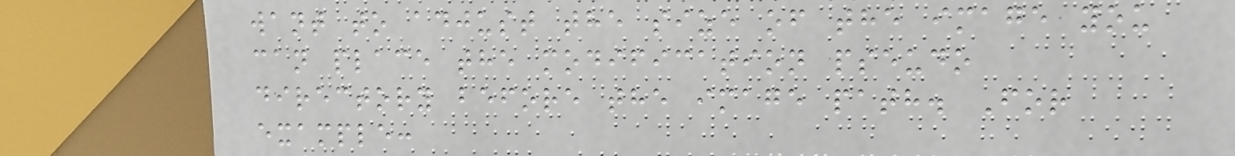want to adjust the size of the image you
can place the modification pseudo
directory before the image path. For
example:
